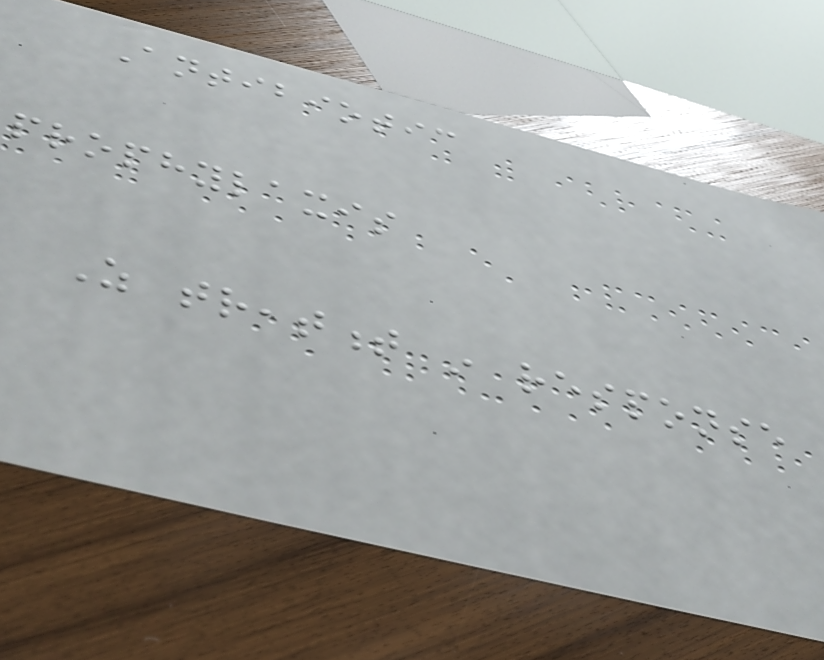Antibiotic
prophylaxis
As treatment in response
